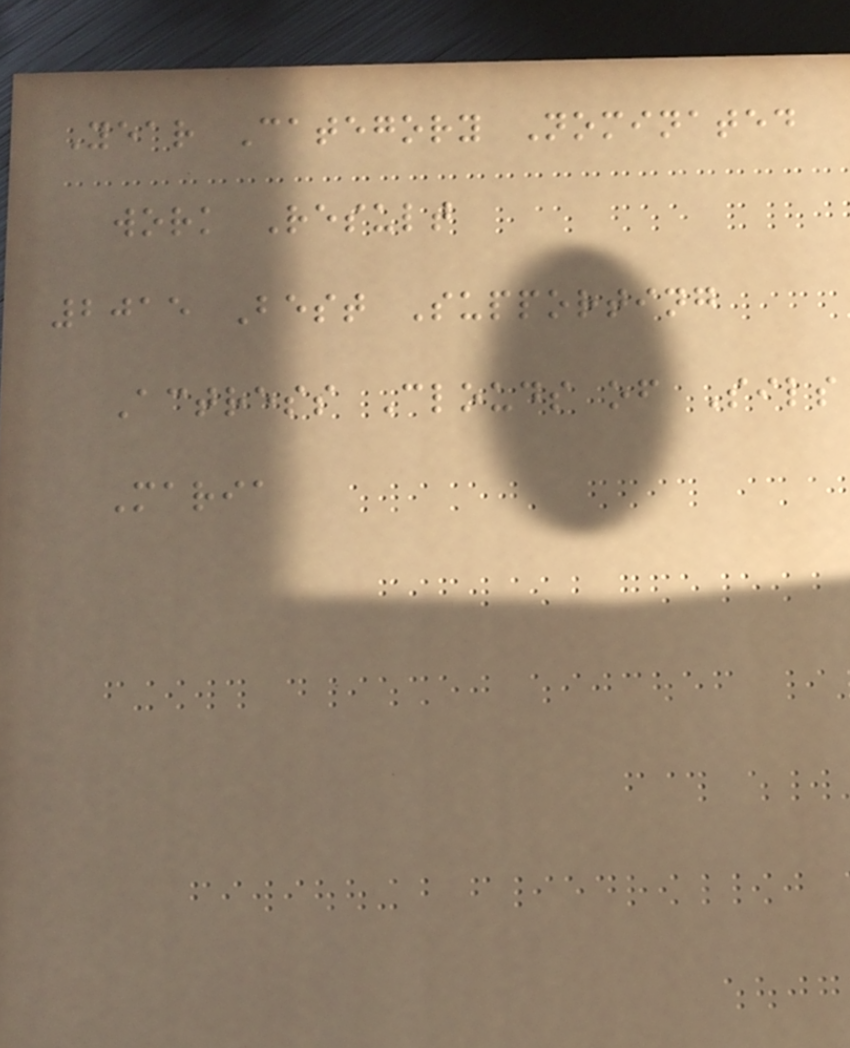Year Category Nominated
work Result
2015 Best Supporting
Actress Clouds of Sils
Maria
